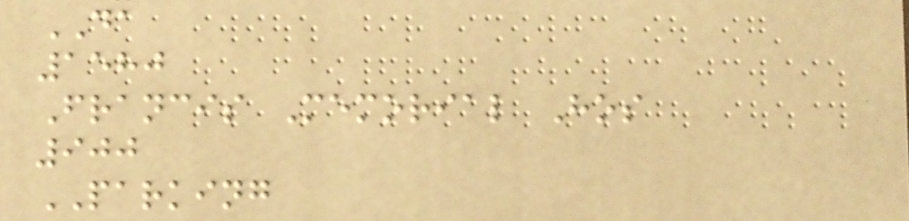DA
1580
Francis Memorial Hos
900
PARKING
